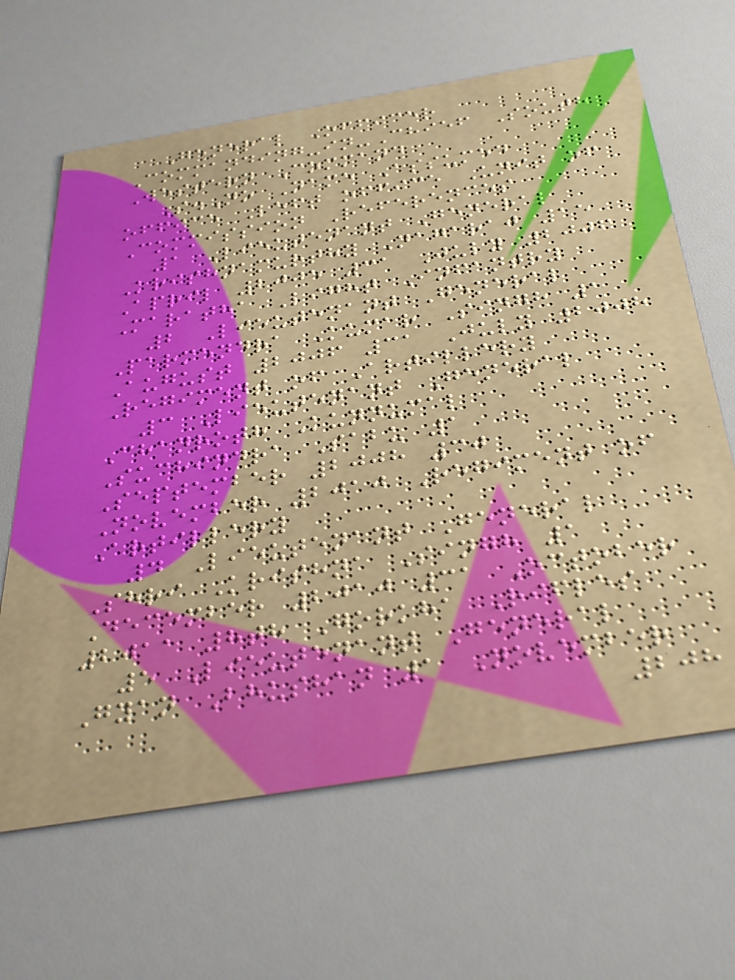General Officer
Commanding-in-Chief South
Western Command
S.No Name Assumed
office Left office Unit of
Commission References
1 Lieutenant General
Krishnamurthy Nagaraj 15
April 2005 31 July 2006
Maratha Light Infantry
2 Lieutenant General
Parmendra Kumar Singh 1
August 2006 31 July 2008
Regiment of Artillery
3 Lieutenant General
Chanroth Kunnumal
Suchindra Sabu 1
September 2008 30
November 2010 Regiment of
Artillery
4 Lieutenant General
Shri Krishna Singh 1
December 2010 31 October
2011 8th Gorkha Rifles
5 Lieutenant General
Gyan Bhushan 1 November
208
